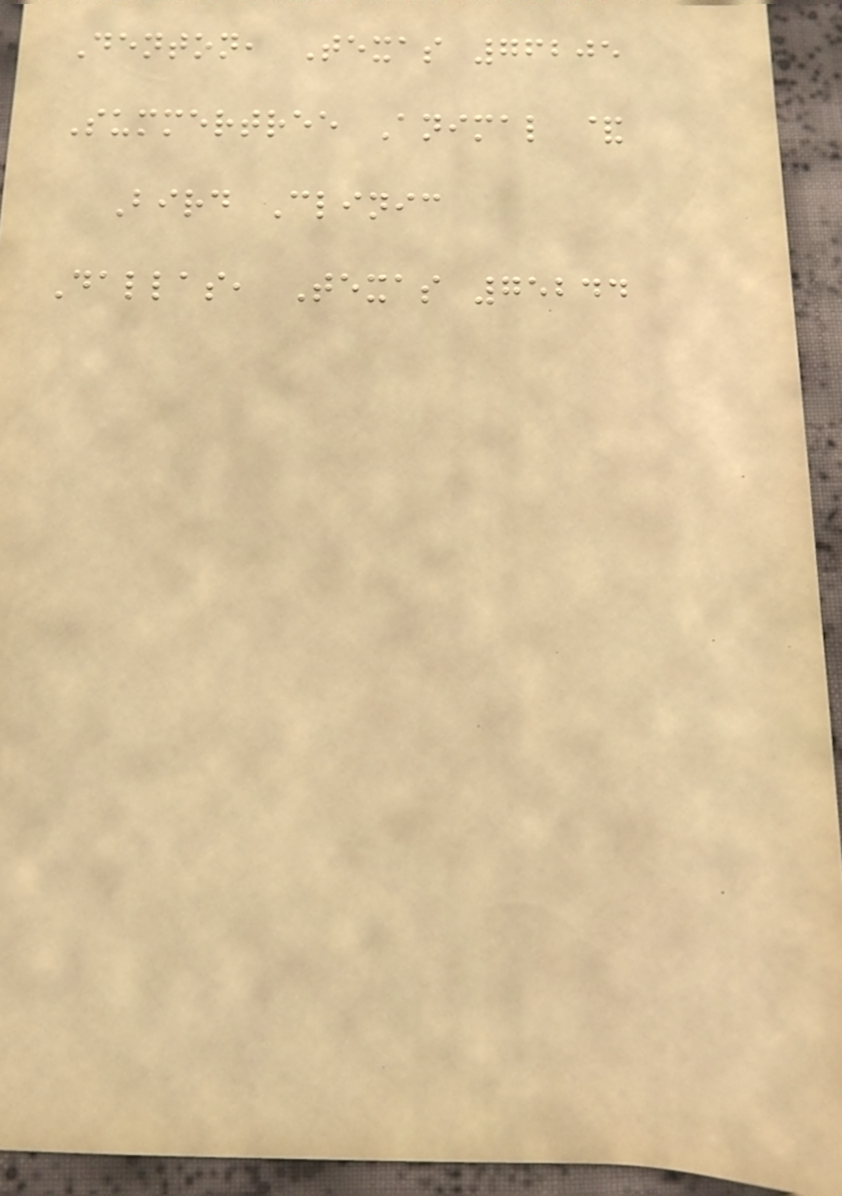Denton, Texas 76205
Summertree Animal &
Bird Clinic
Dallas, Texas 75244
